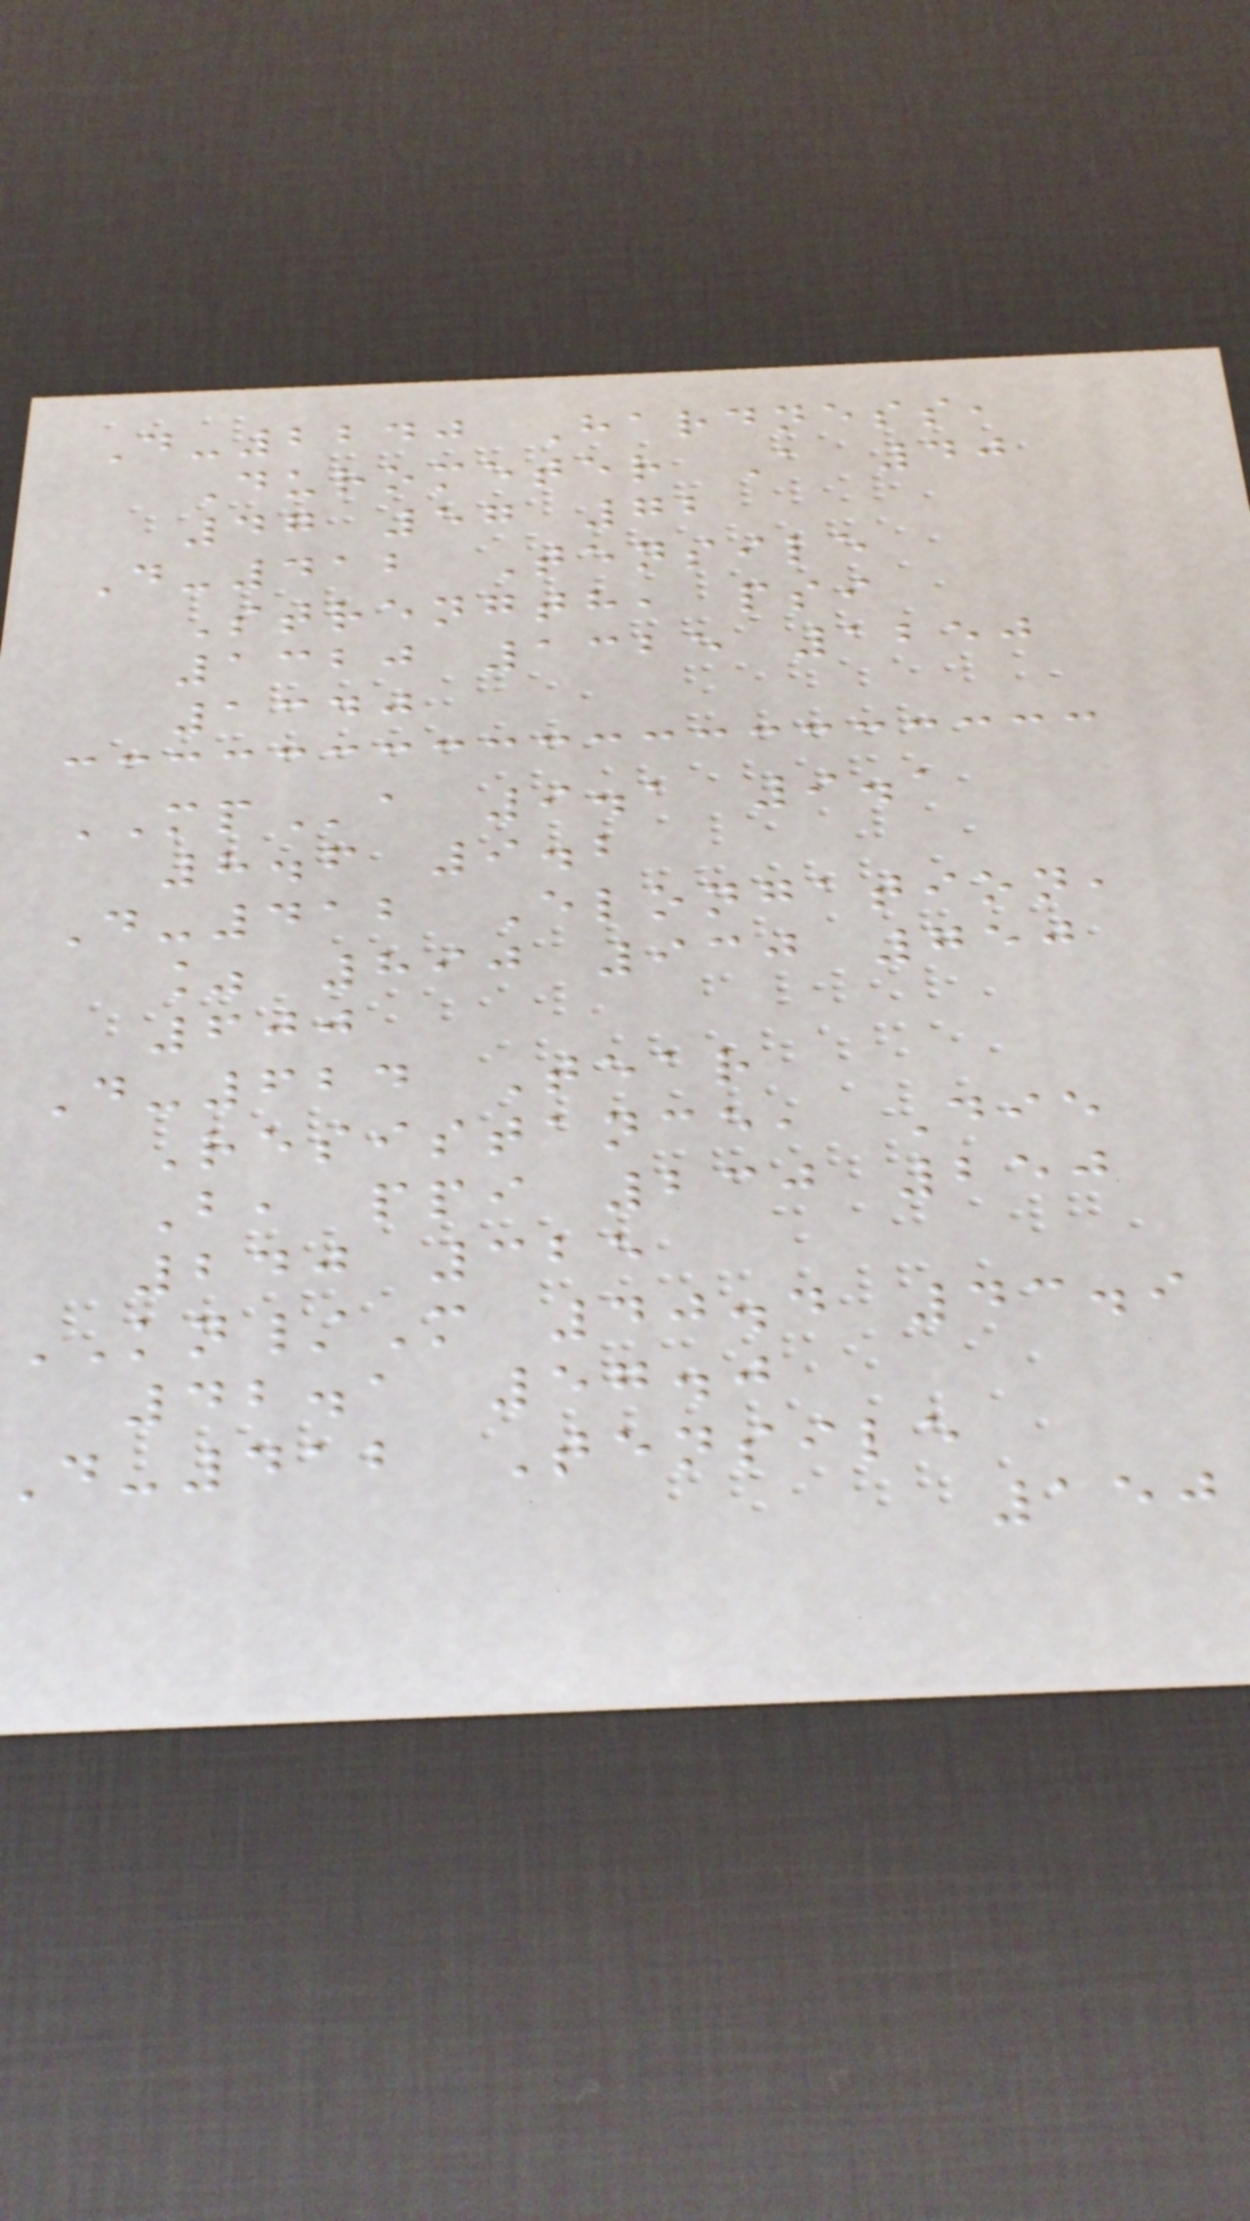D-2240 Hardness,
Durometer A 40
47 57 72
D-412 Tensile
Strength, psi
1320 1325 1250
1340
MPa 9.1 9.1
8.6 9.2
D-412 Elongation,
% 890 930 750
600
D-624 Tear
Resistance, Die
B, ppi 230 250
240 325
KN/M 40.4 43.9
42.1 57.0
d-412 Tensile
150
